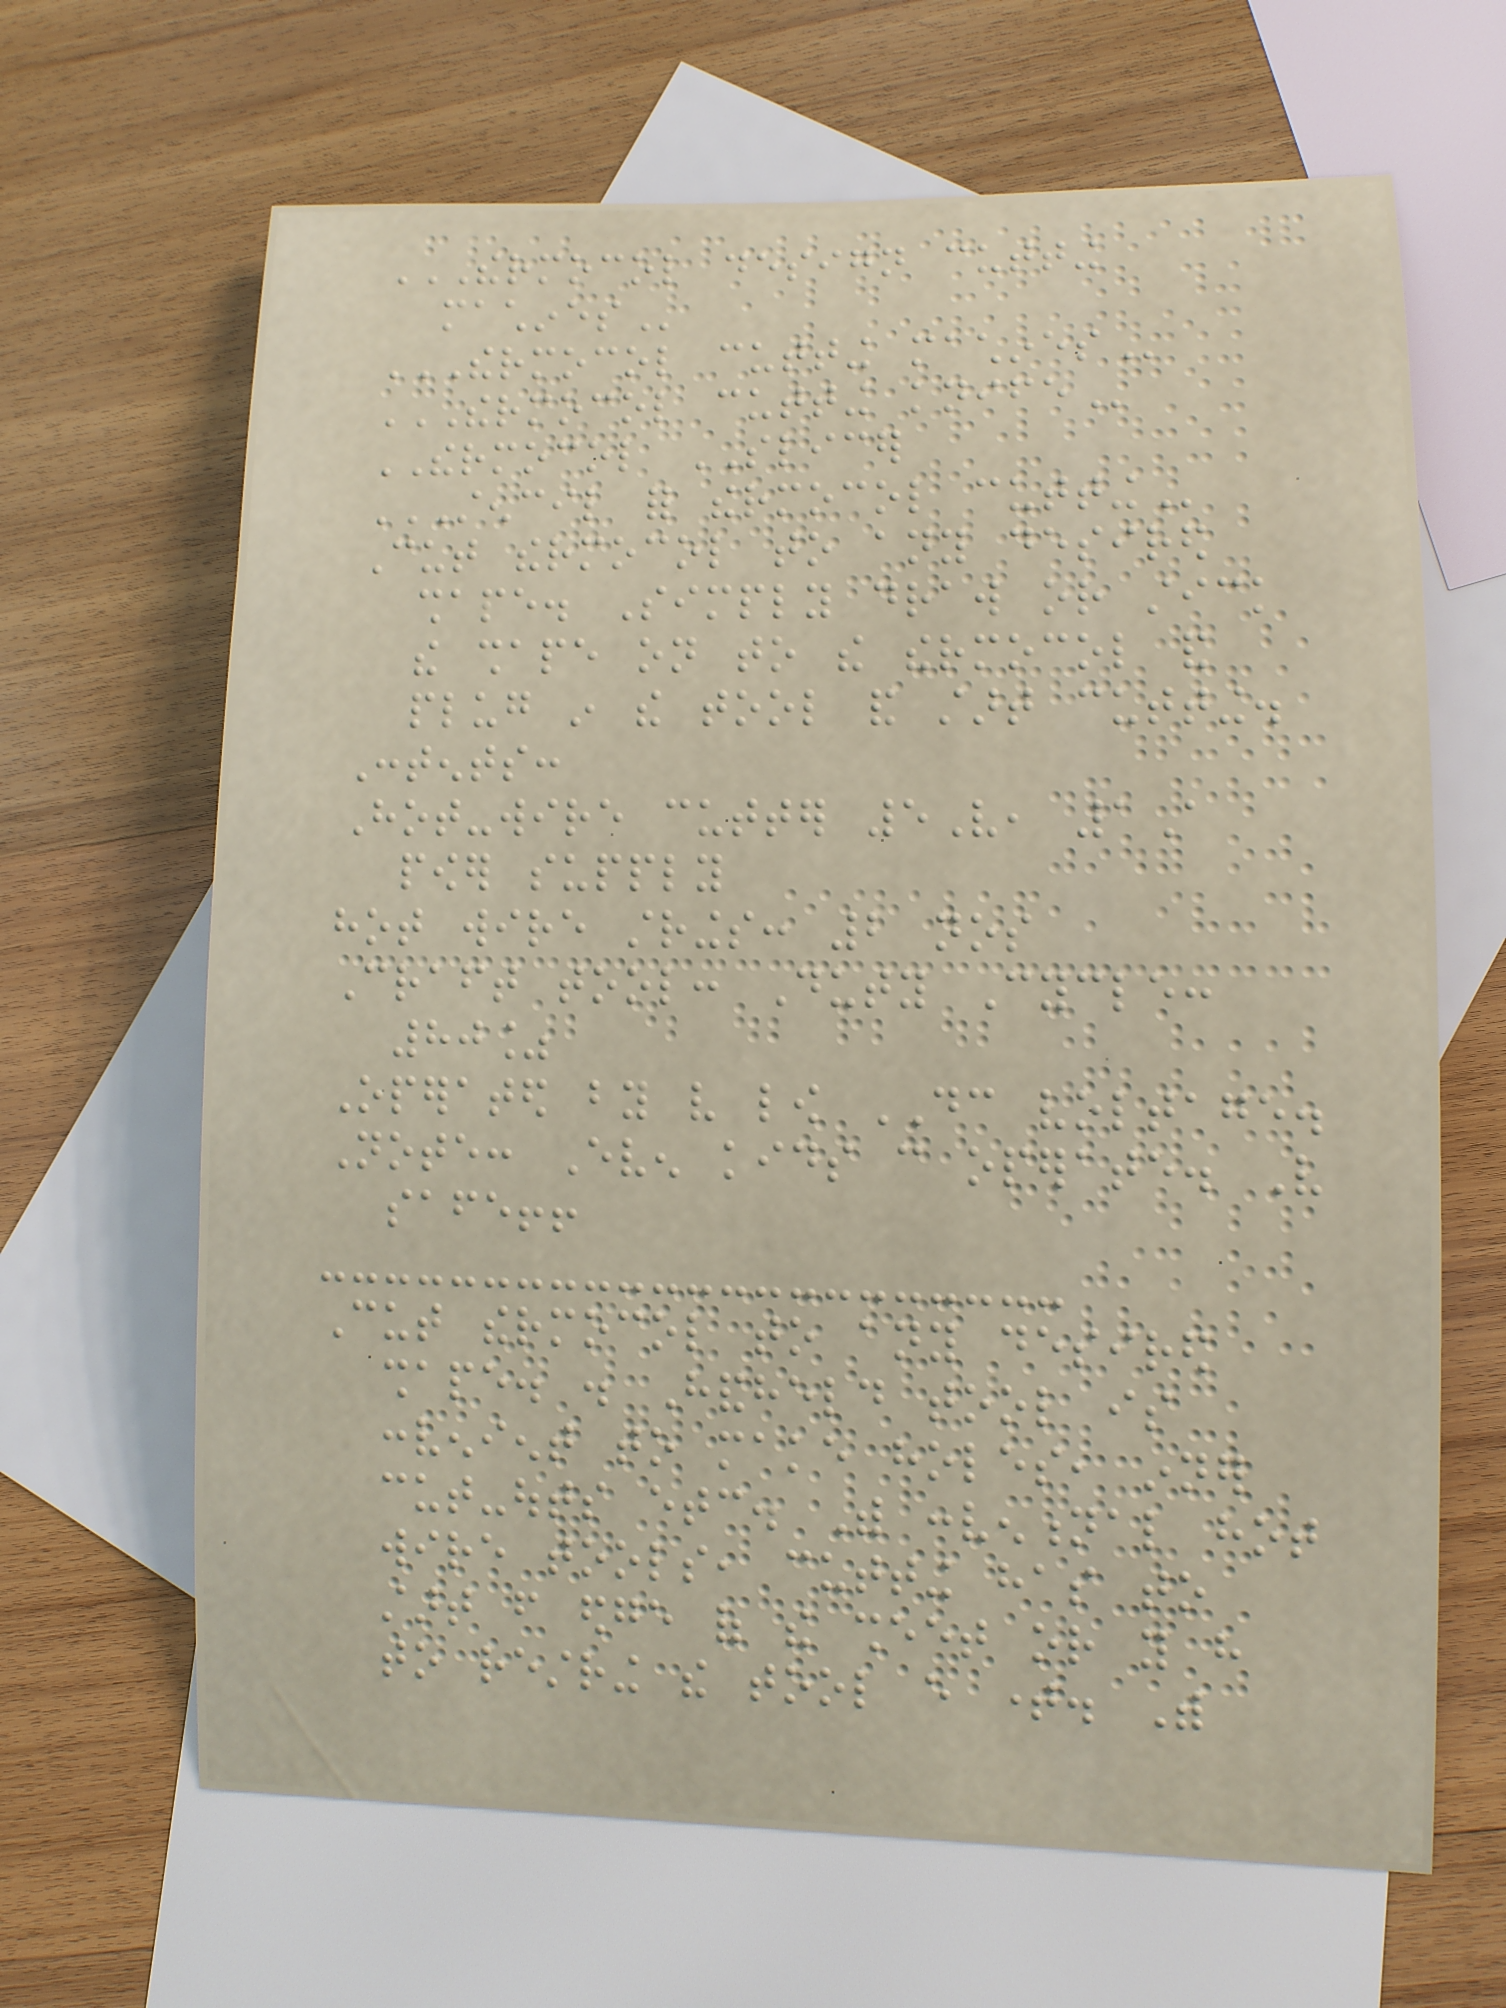THERMOCOL DESIGN CUTTING
MACHINES
THERMOCOL CUTTING MACHINES
THERMOCOL CUTTING KNIFE
THERMOCOL SLICER
STENCIL FOR THERMOCOL CUTTING
Cut thermocol to any desired
shape. Simply draw or stick
the shape on to the thermocol and
plug in the tool and start cutting.
Contents:
Hot-wire cutter 5V, 1A
power supply
hot wire strings: 2 nos
Craft tool: Duty Cycle:
80%
Operated by very low DC voltage.
Note: Even kids can operate. Very
safe!!
Cut thermocol to any desired
shape. . Handheld tool is
convenient to make holes, inner
cut-outs etc. With conventional hot
wire tools, cutting has to
start from edge of the sheet or you have
to restring the tool every time. With
